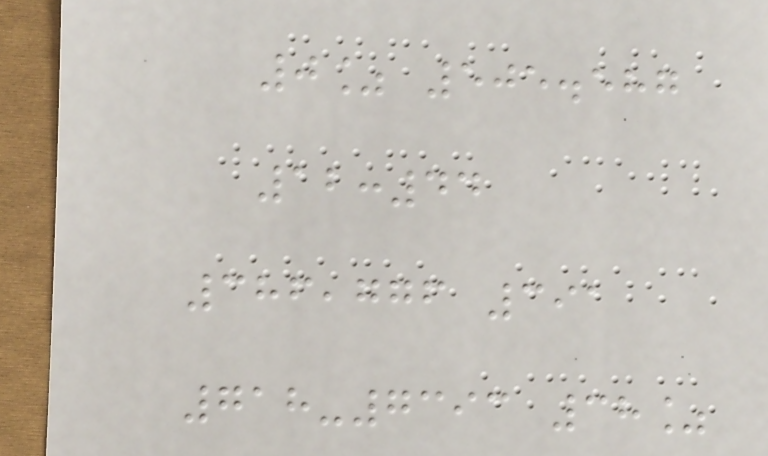0% 505.587
12:44
386,776 391
718-7393 38%
